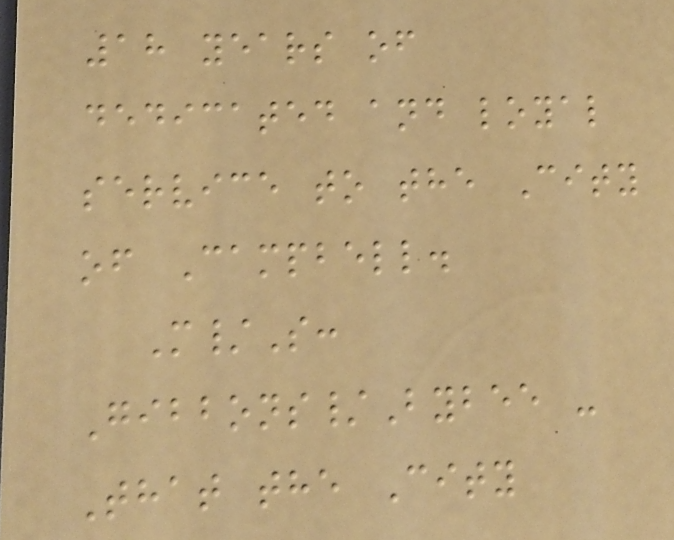18 years of
dedicated and loyal
service to the City
of Campbell.
M/S:
Gibbons/Bybee -
That the City
